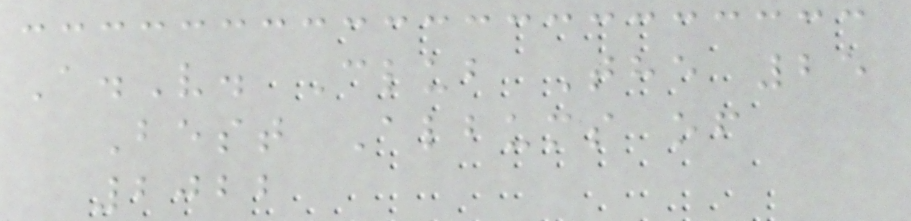A.V. Club The 25
Best Albums of
2022
